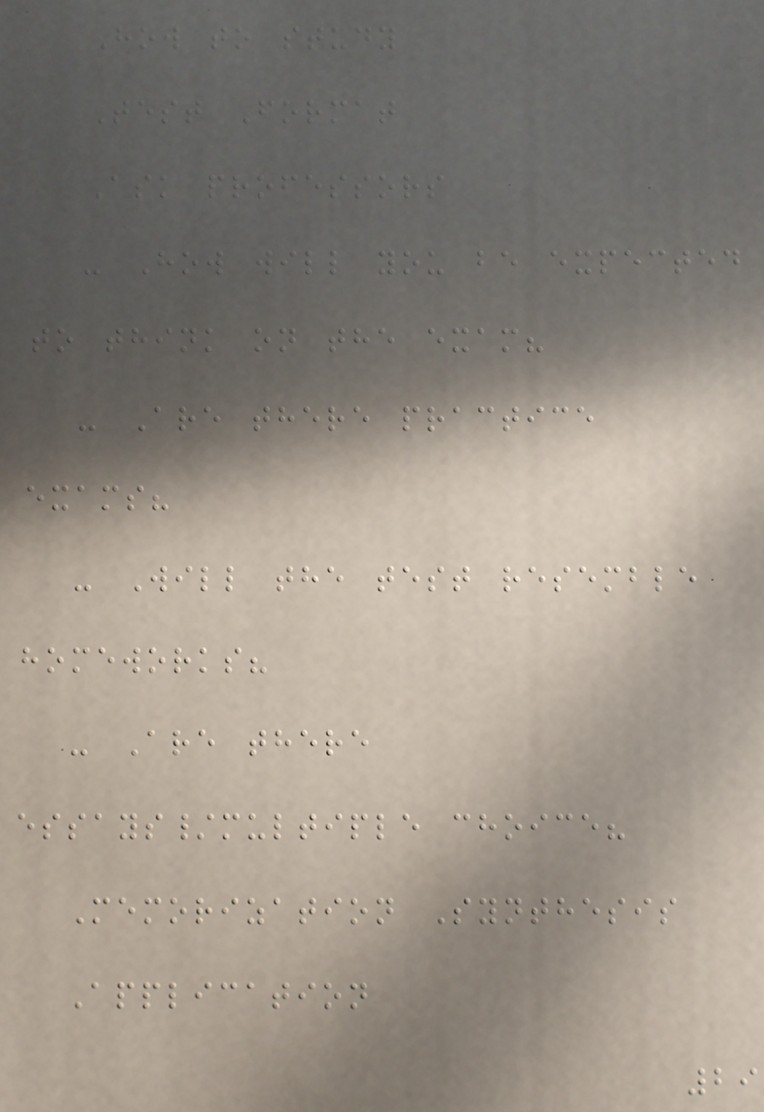How to study
Test Format
Ask professors
- How will you be expected
to think on the exam?
- Are there practice
exams?
- Will the test resemble
homeworks?
- Are there
essays/multiple choice?
Memorization Synthesis
Application
29
